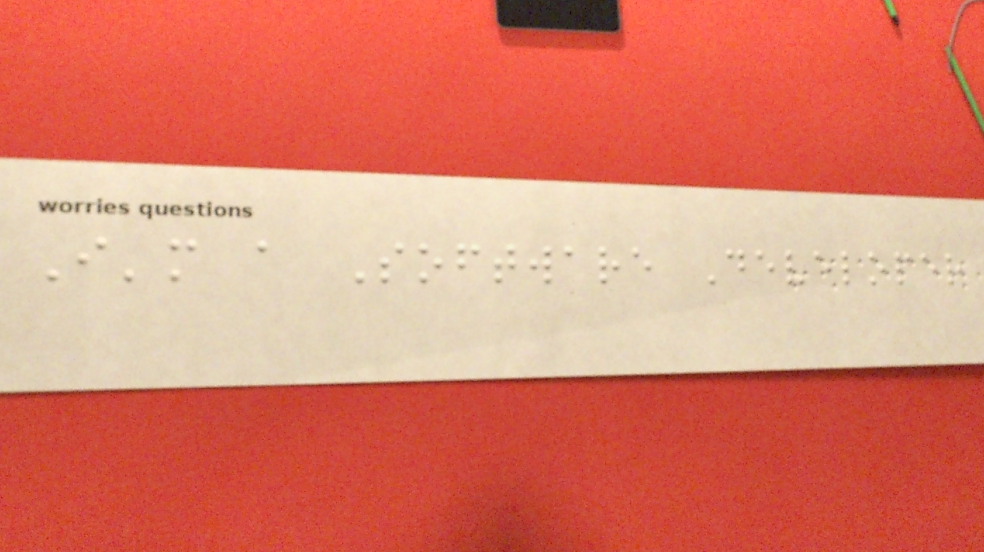I'm a Software Developer
